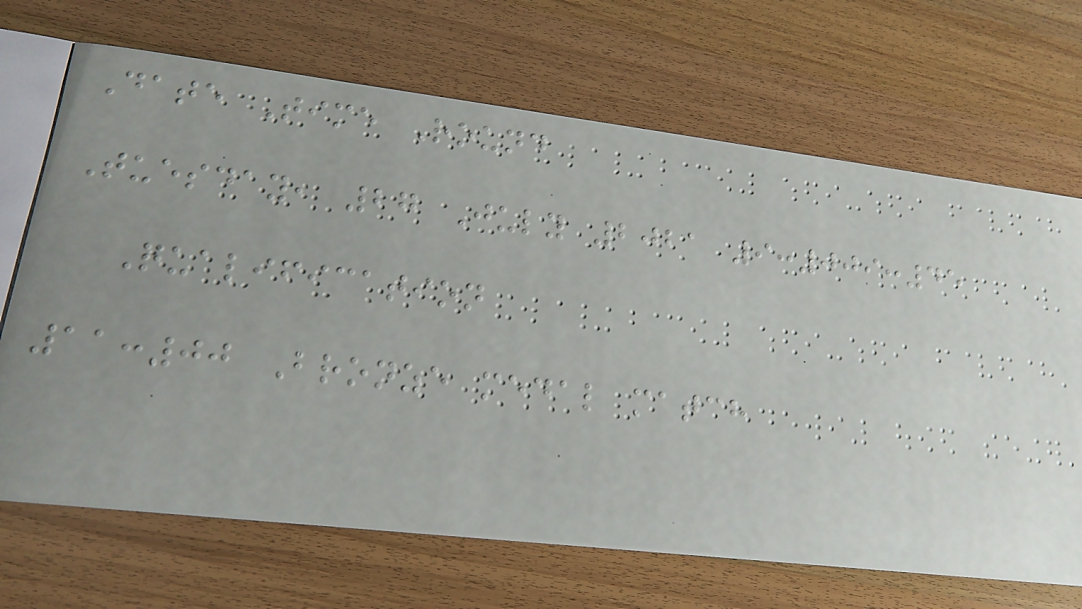Date Time Round
Tuesday, 27 July 2021 9:009:45
Qualification
11:00 Bronze medal match
